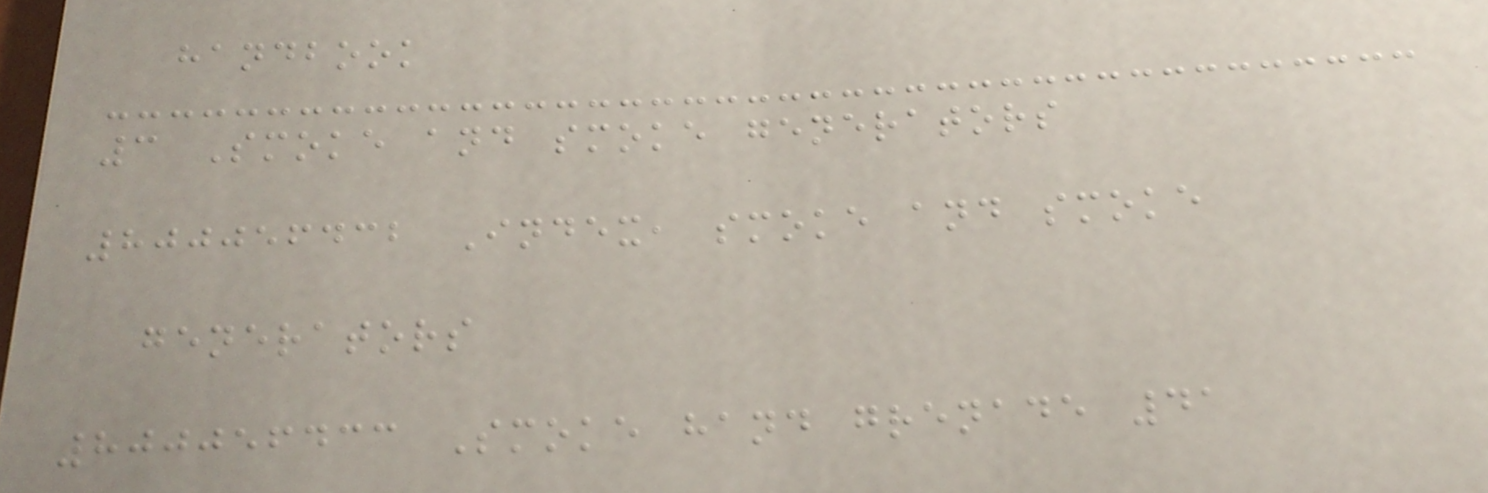handbook
3 Smoke and smoke generators
800056432 Index, smoke and smoke
generators
800056433 Smoke hand grenade 41
